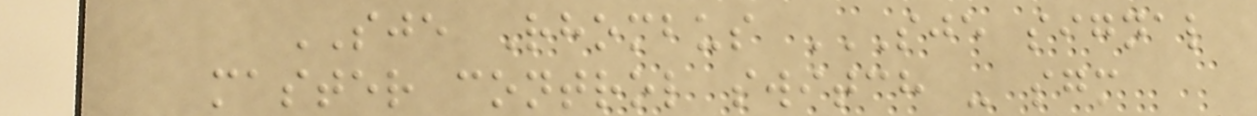SJE Rhombus SJE SIGNAL
MASTER CONTROL SWITCH - SGM
